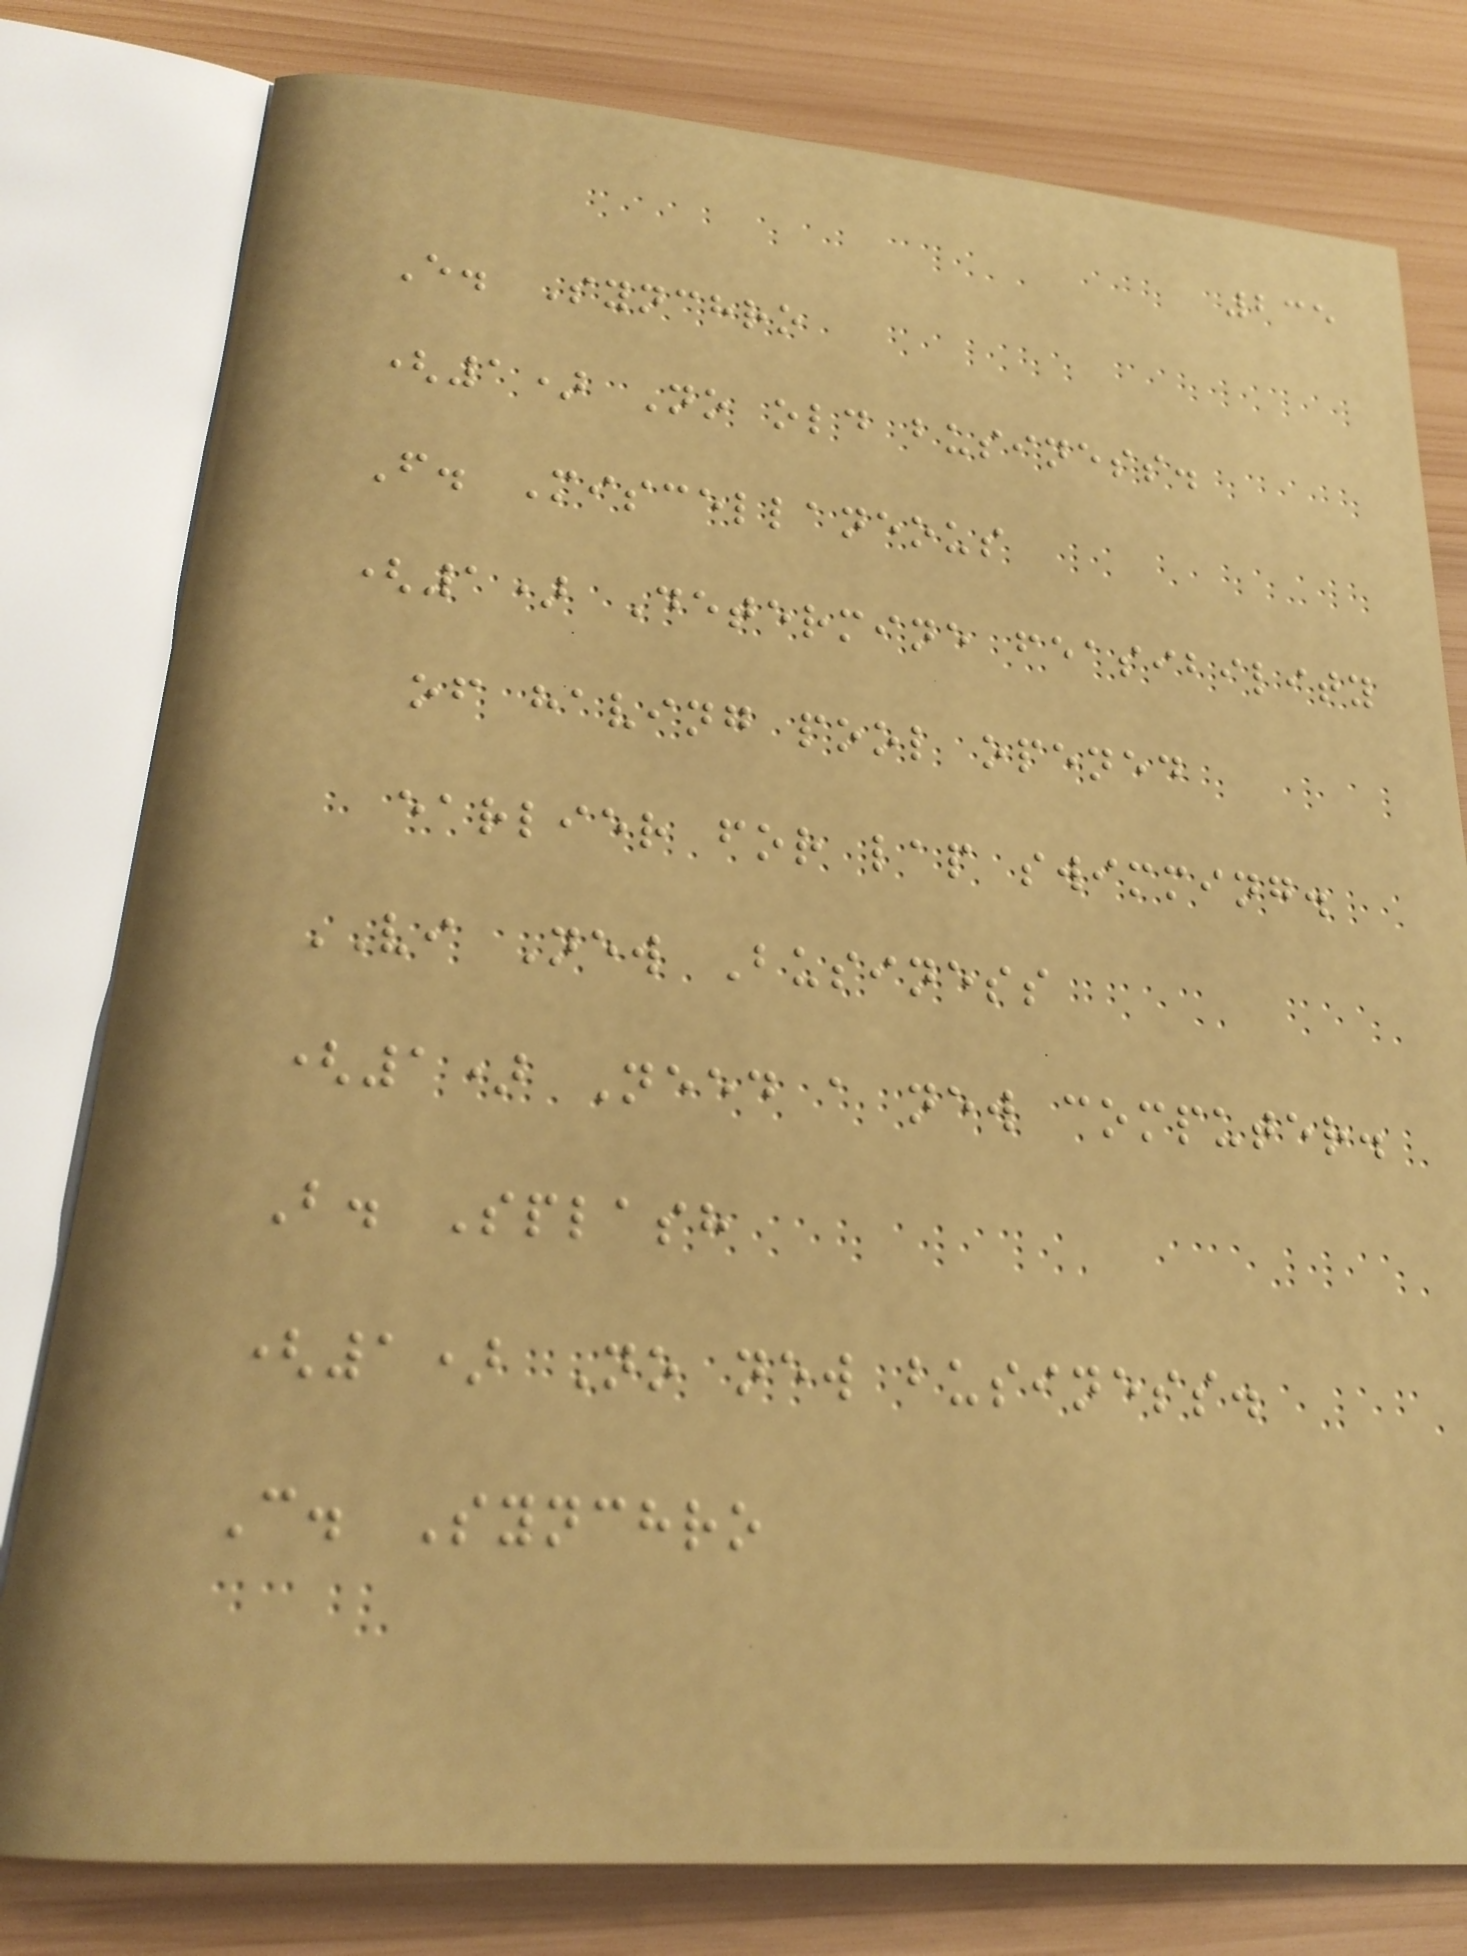235
E. Synchro
(1) No old business.
F. Miscellaneous
(1) Determine feasibility
of having pool opened
earlier for lap swimming.
VI New Business
(1) Need a new computer.
B. Splash
(1) No new business.
C. Synchro
